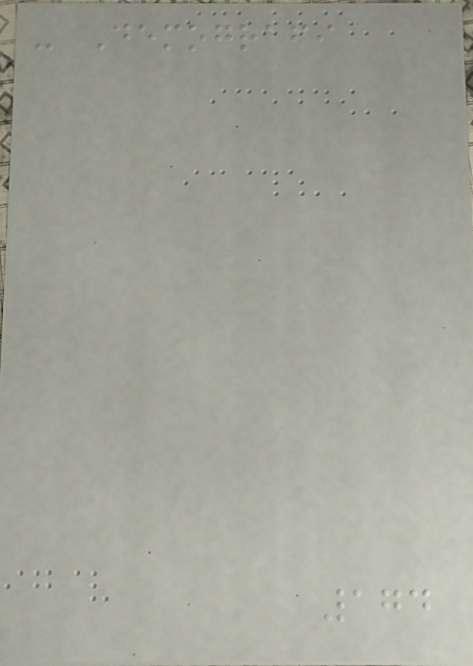- Demografi
174
